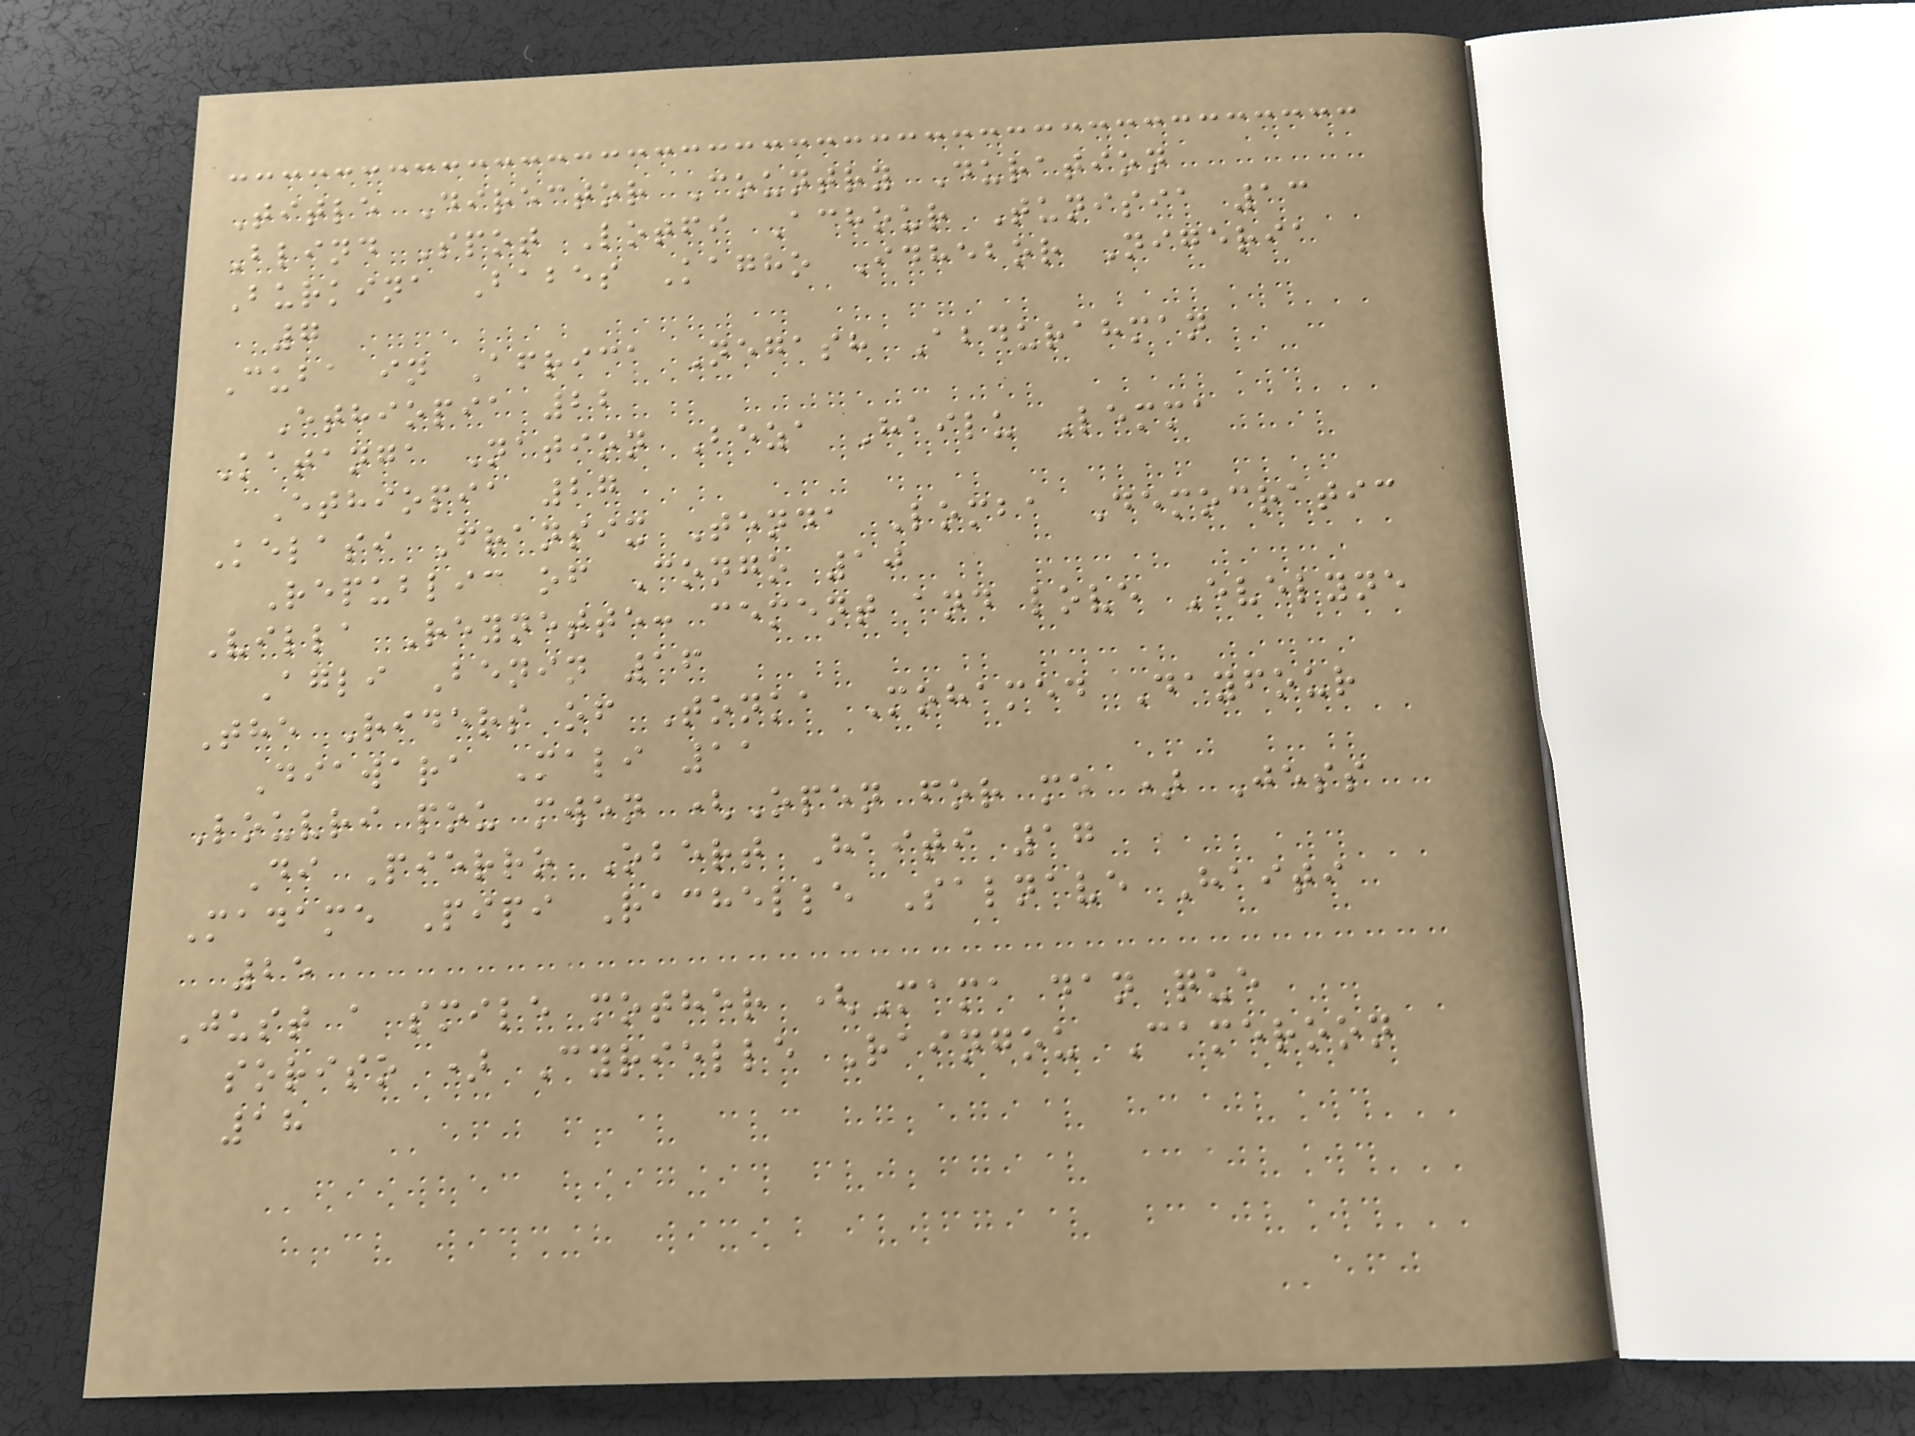Title Director Country Duration
Blind Spot Lotfi Achour Tunisia 13
Burkina Babes Kagho Idhebor Nigeria
7
Cuba in Africa Negash Abdurahman
Ethiopia 22
Katanga Nation Beza Hailu Lemma
Ethiopia 27
Kelasi Fransix Tenda Lomba Democratic
Republic of Congo 10
Villa Reynette: cement and love Evelyne
Agli Benin 16
The Riders of Tonka Mohamed Dayfour
Diawara Mali 11
Louvri pou mwen (Open for me ) Jess
Di Pierro Obert Haiti 17
Madame Pipi Rachelle Salnave Haiti
25
Just a smile mother (Mama dan que
soriso ) Cyrielle Raingou Cameroon
18
